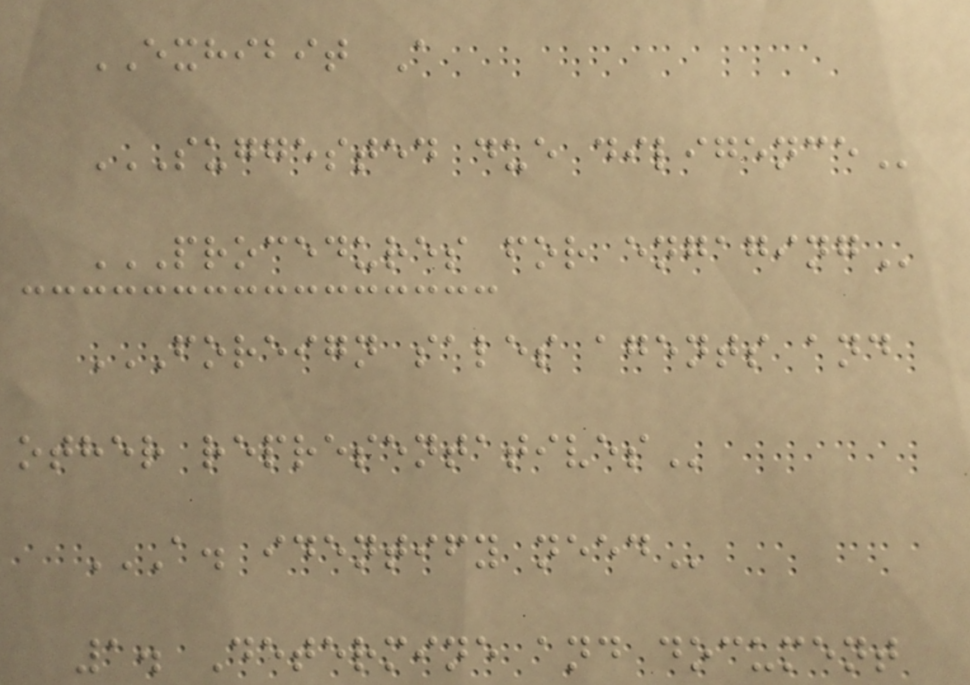EXHIBIT A
SUGGESTED DUE DILIGENCE
PROCEDURES FOR ENGAGING
FOREIGN SALES AGENTS AND
OTHER REPRESENTATIVES
A. IDENTIFY NEED
1. Determine and document
